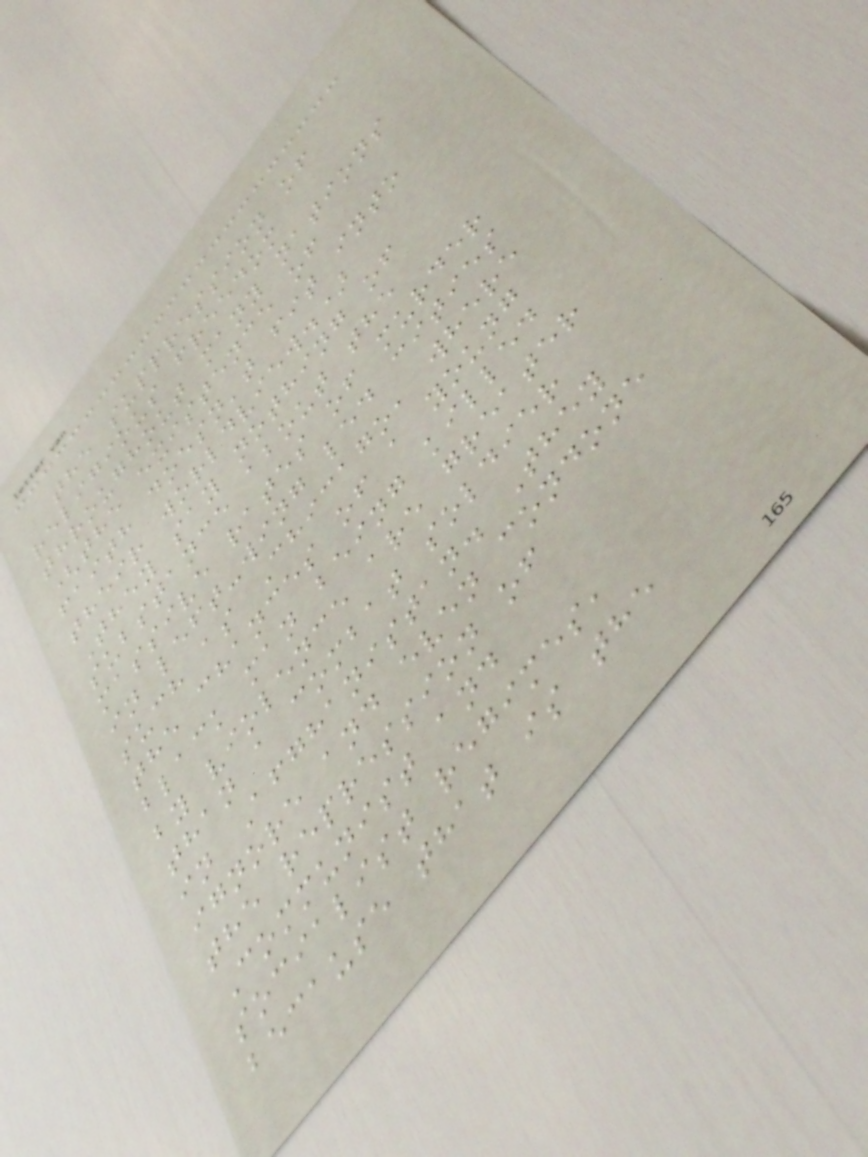the suppression of
religious freedom
throughout many nations
(the existence of
faith doesn't fit into
their worldview.)
They say nothing of
substance about the
massive rates of murder
in left-wing led cities
such as Chicago, where
the chances of a young
black man being killed
by violence are greater
than a combat soldier
in Afghanistan. They
ignore and even condone
the repression of
Communist and
socialist regimes,
because that is the
